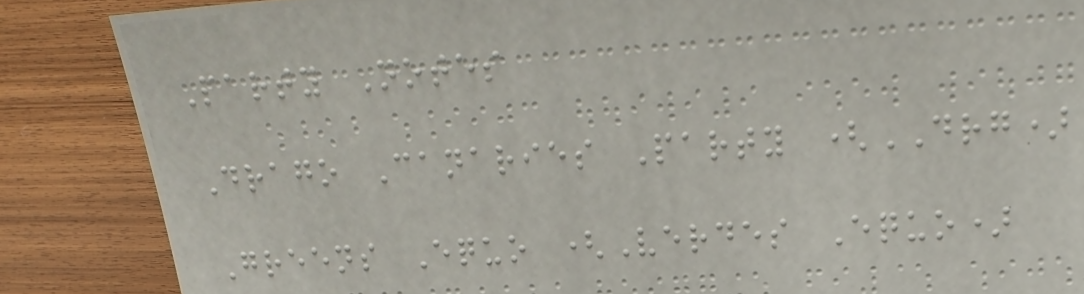Party Notes
Drago Canaries Party (DRG)
Greens Equo (Verdes Equo)
